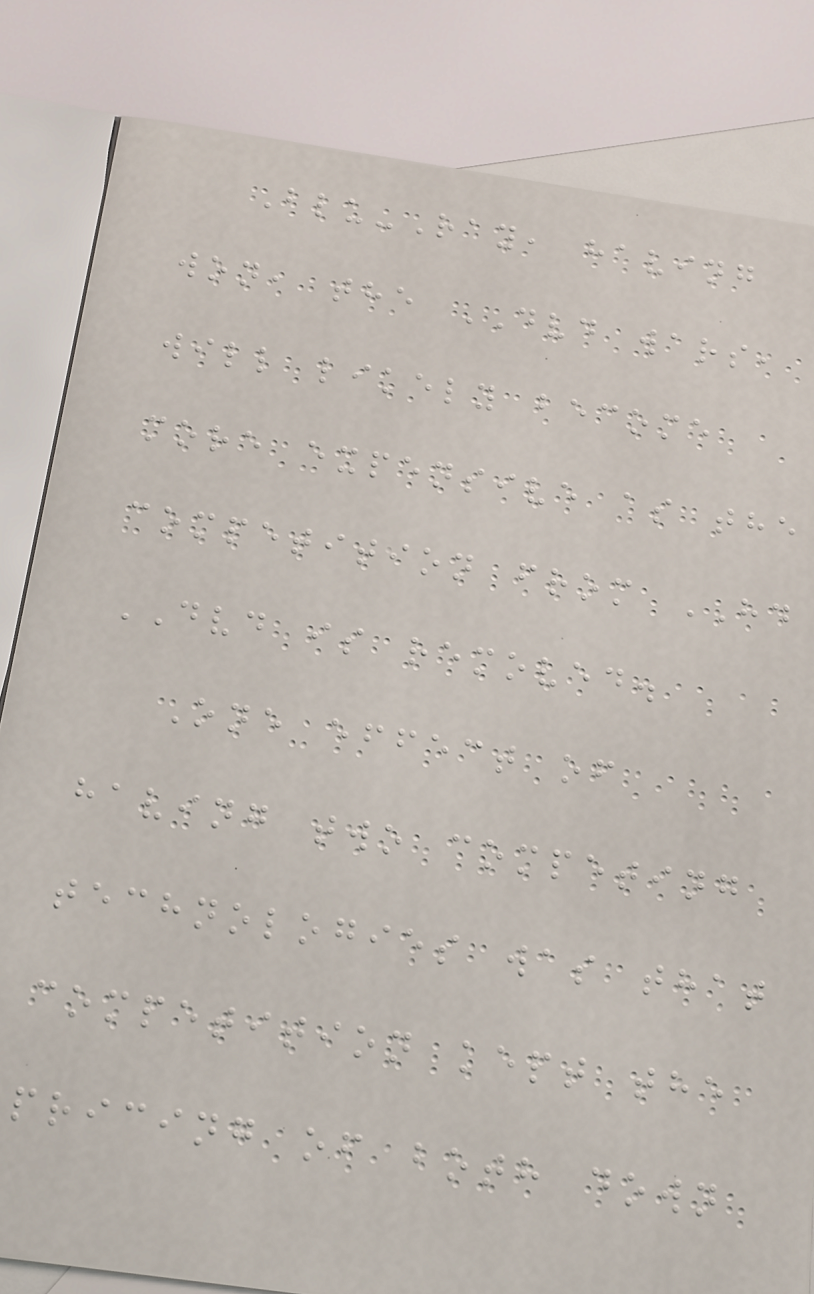Blu-Ray, having
won, the DVD wars,
will likely become
more expensive as the
competition from HD
DVD is removed.
One effect of
having two competing
technologies was that
competition kept the
pricing of both down
